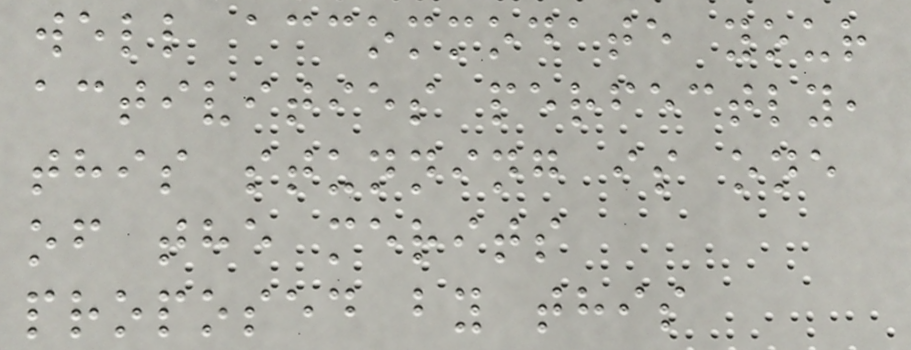well accommodate your
activities perfectly,
this stunning is one
of the merits
proposed by this
